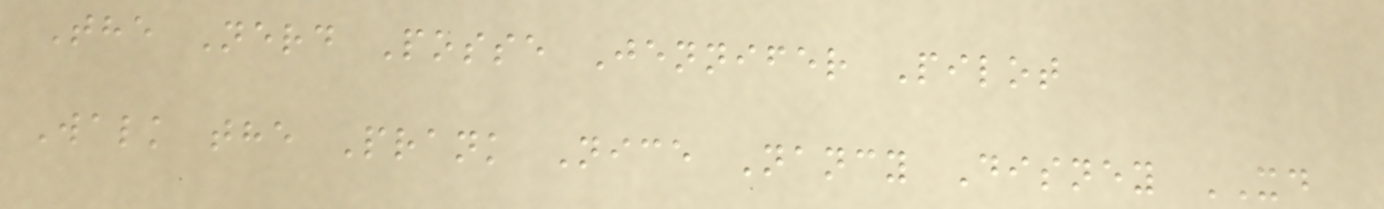The Nerd Posse Jennifer Pilot
Walk the Prank Nice Nancy Disney XD
